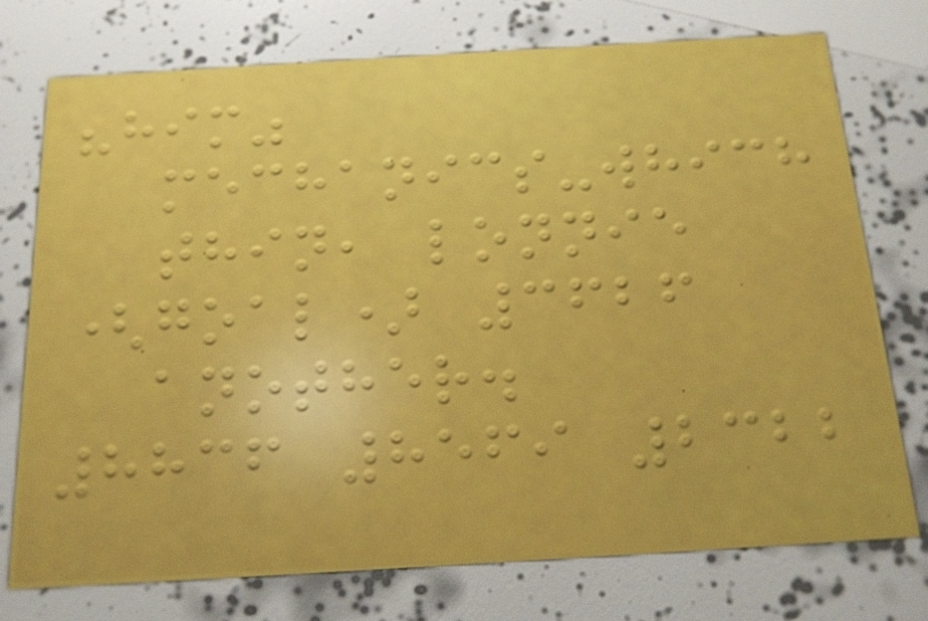"him"
mechanics-which
thin, lonnie
(goal) 3626
another.
8836 8569 2322
